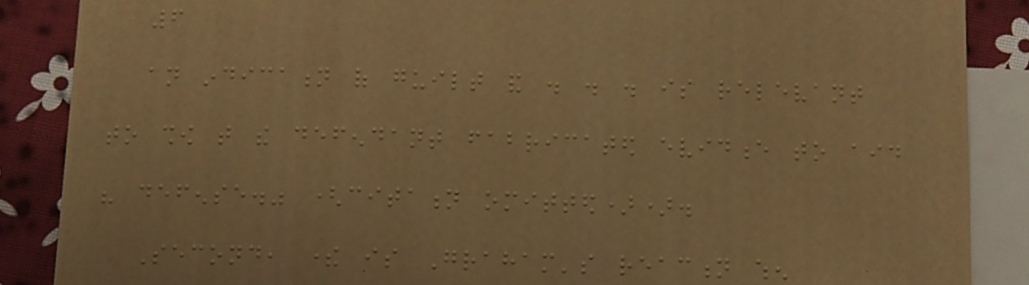6
an indication of guilt and . . . is relevant
to show that the defendant fabricated evidence to aid
his defense." (citation omitted)).
Second, there is Graham's reaction when
